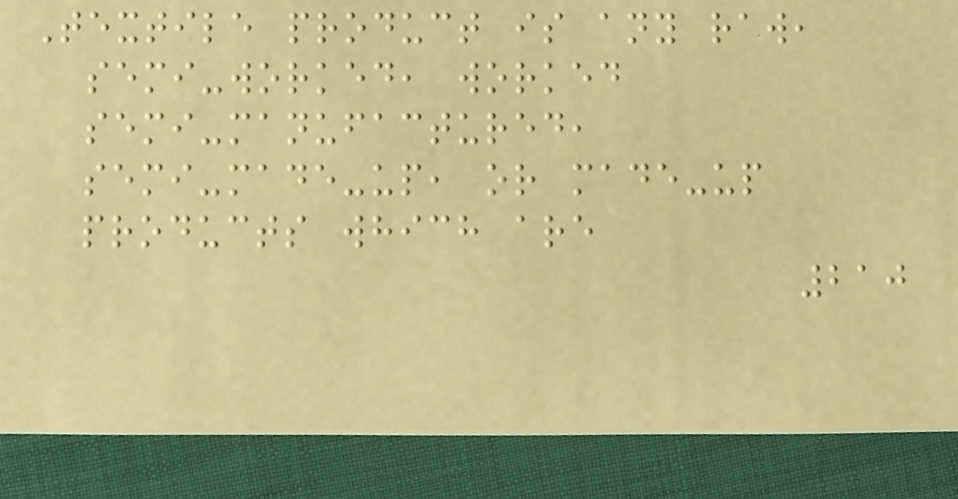Textile product is any raw,
semi-worked, worked
semi-manufactured,
semi-made-up, or made-up
products which are
210
